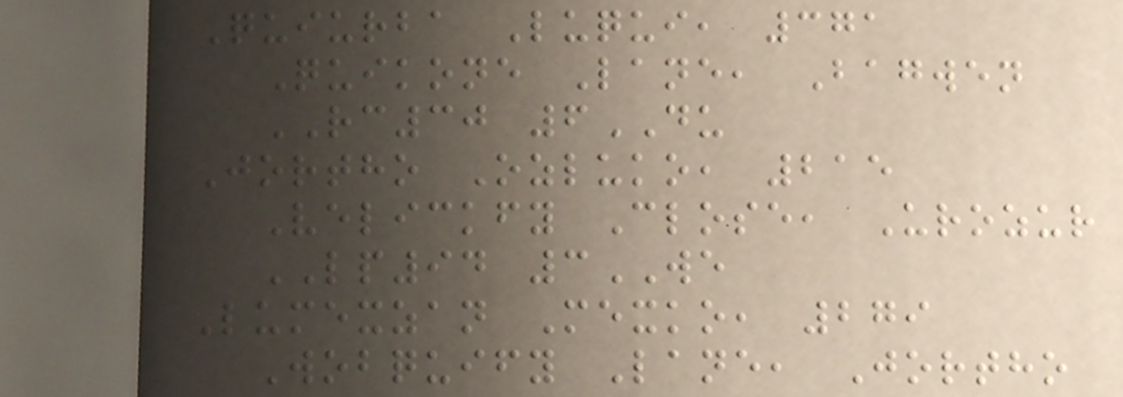Quiurba Luqui, 371
Quikone Lane, Bagwen
RC30 6DU
Jortho Ozluko, 215
Velickfy Close, Urozur
LP94 3WE
Lumexzan Mexko, 279
Wobquify Lane, Jortho
